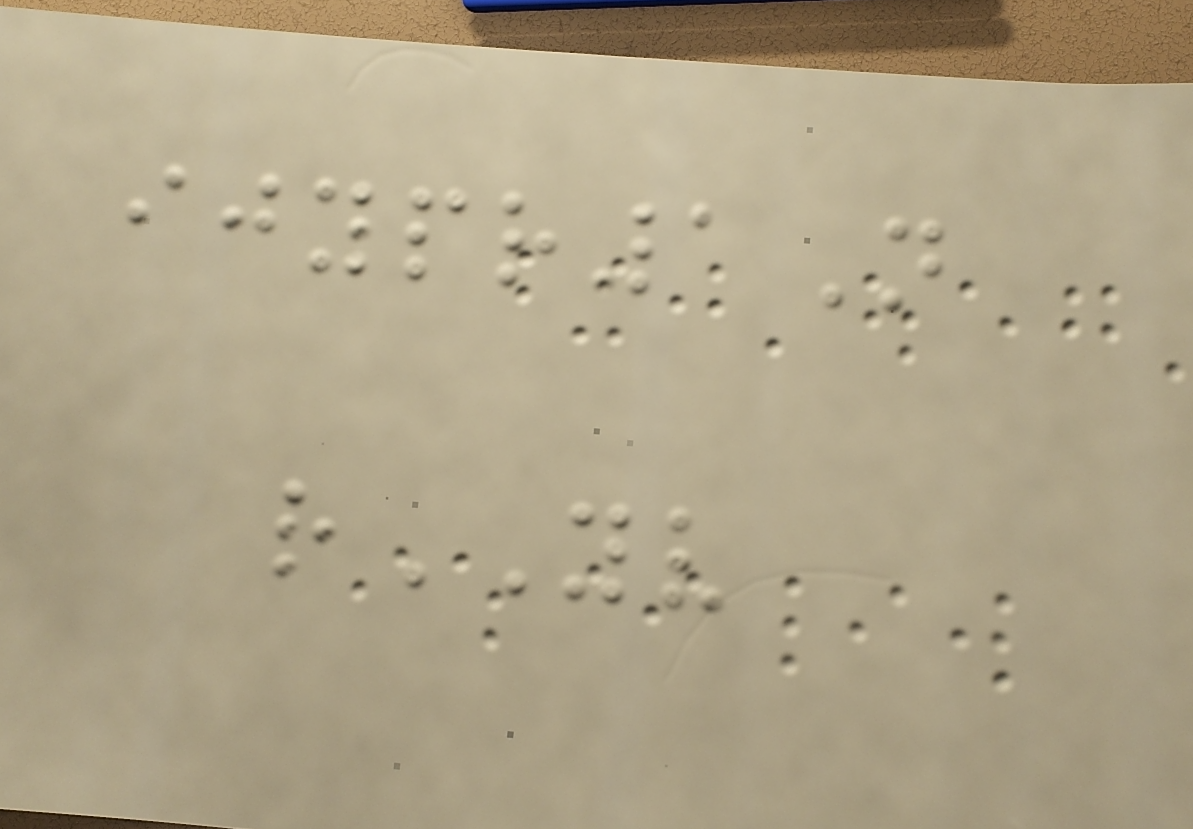ijypr1N
rYV
